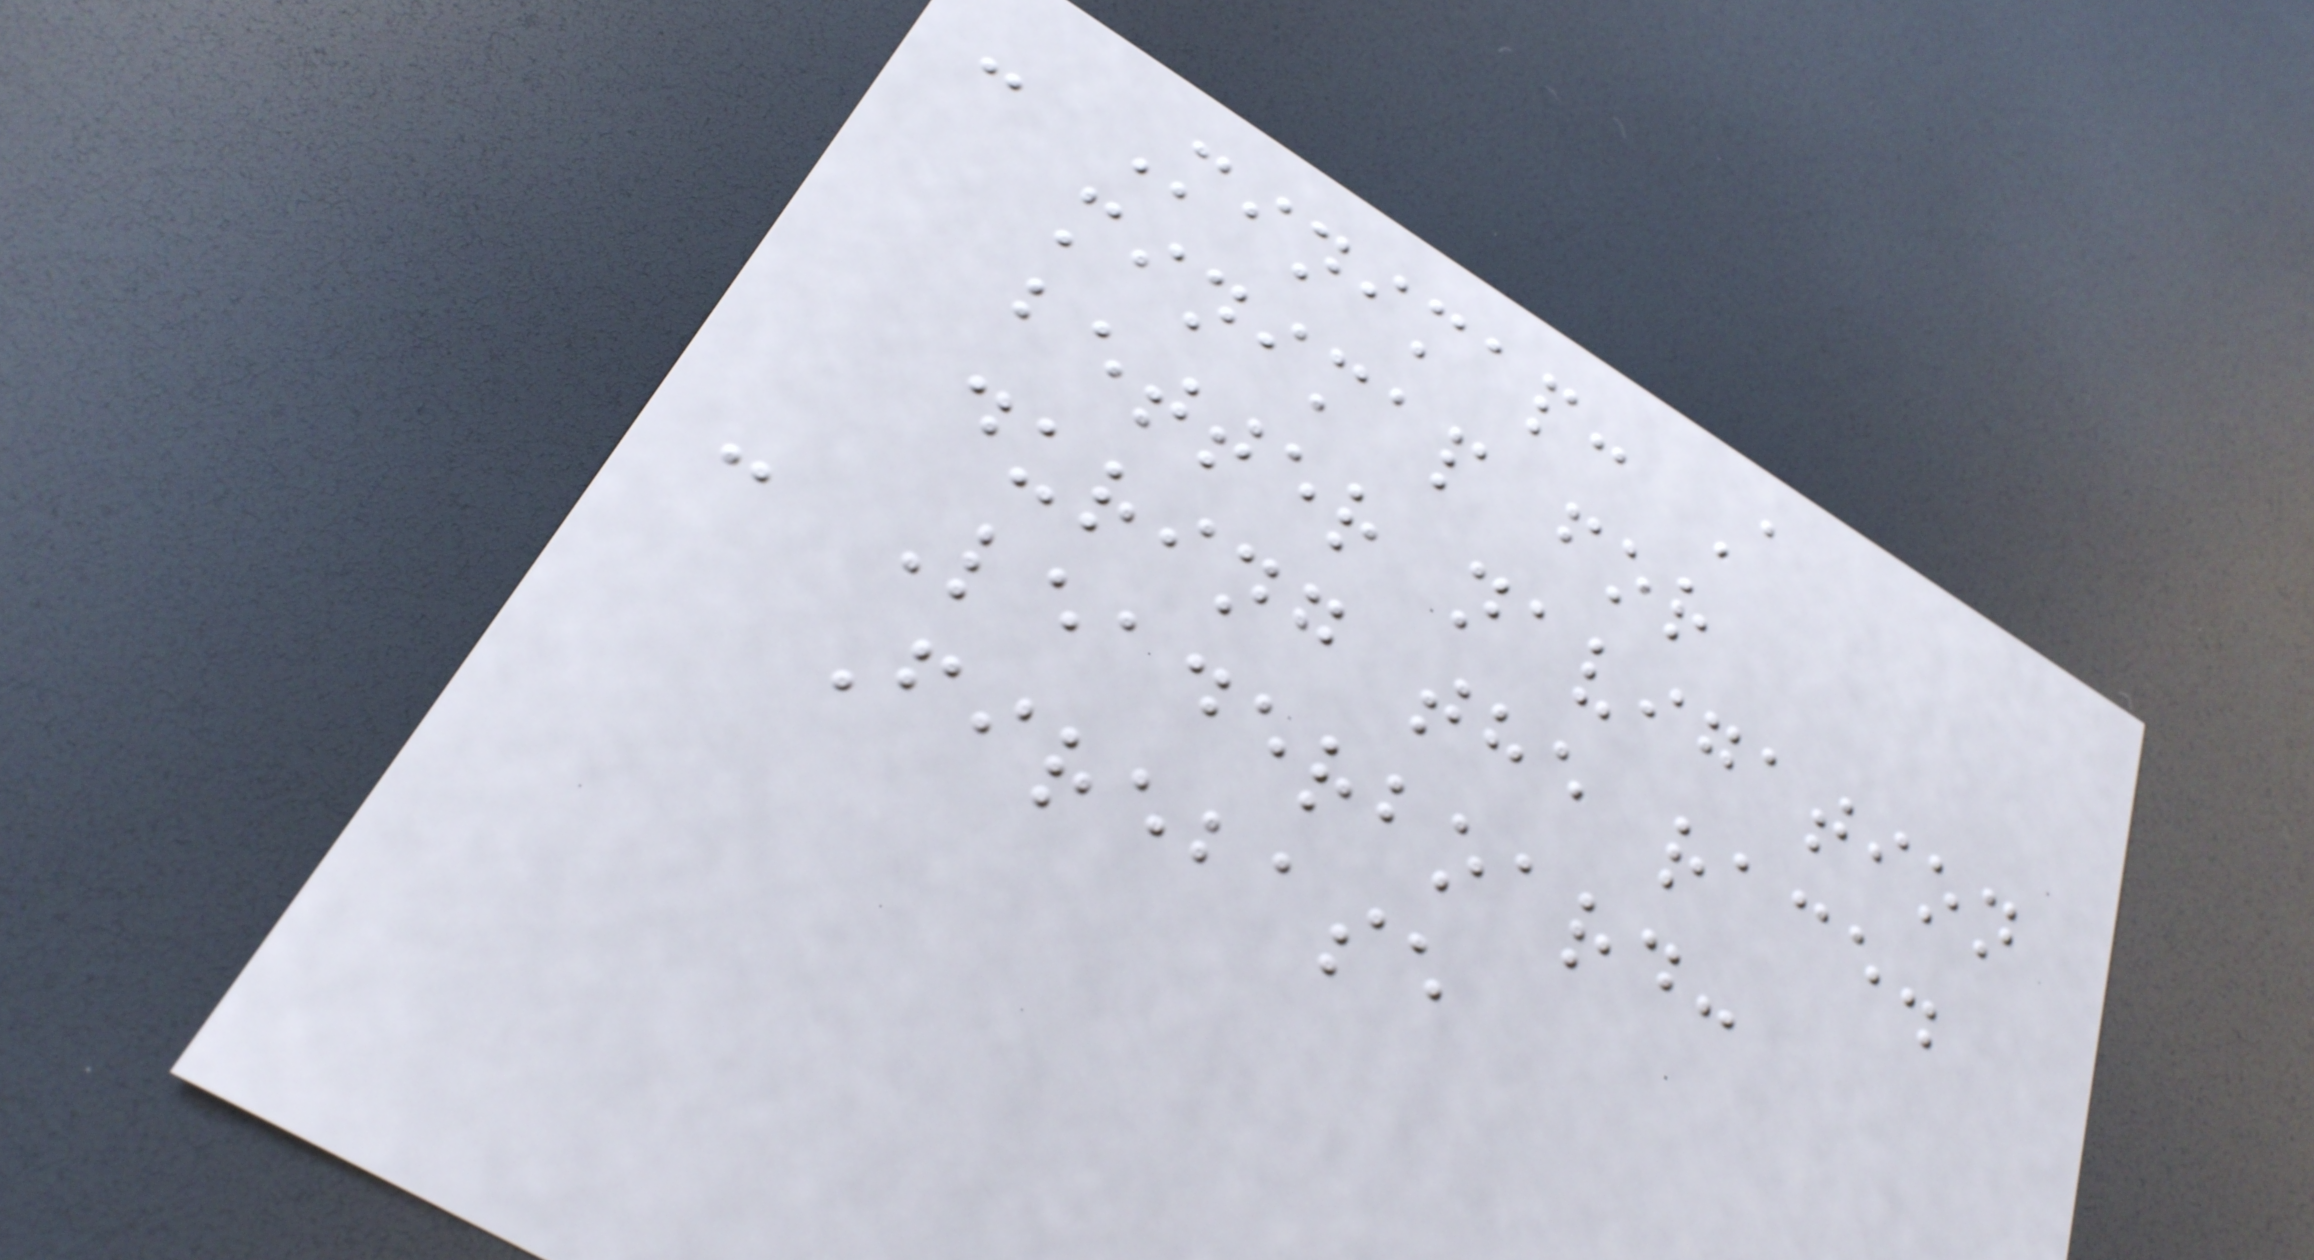- Minimap: A
minimap for
better navigation
during the race.
- Leaderboard:
Firebase
